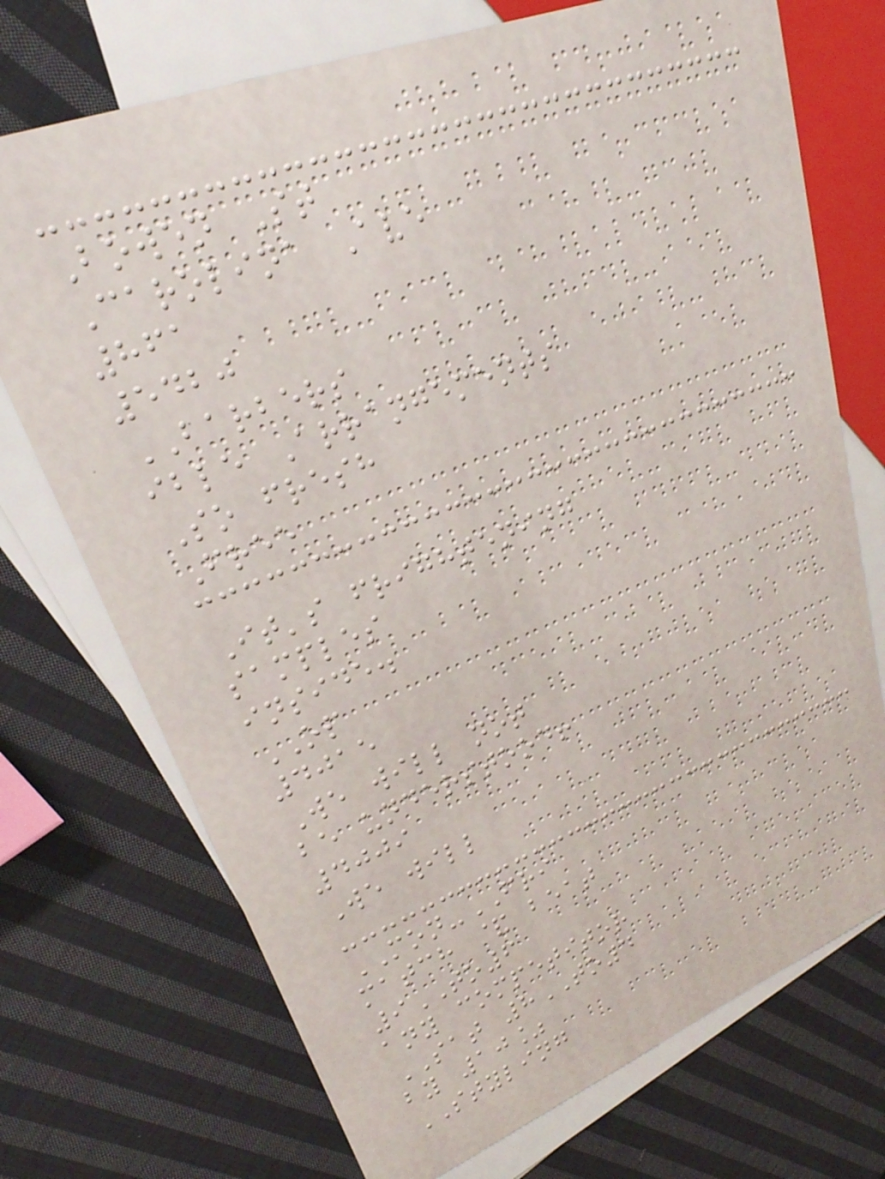Bowen St
Carolina Ave
861
5420
BARBERS
ible Arrangements
So fresh
Free
It's frightening
samples
inside.
OP
4015
We will not
be understood!
4009
We will
MON-FRI
match & beat
9TO6
any competitor
SAT 8TO4
by 10%
STYLING
